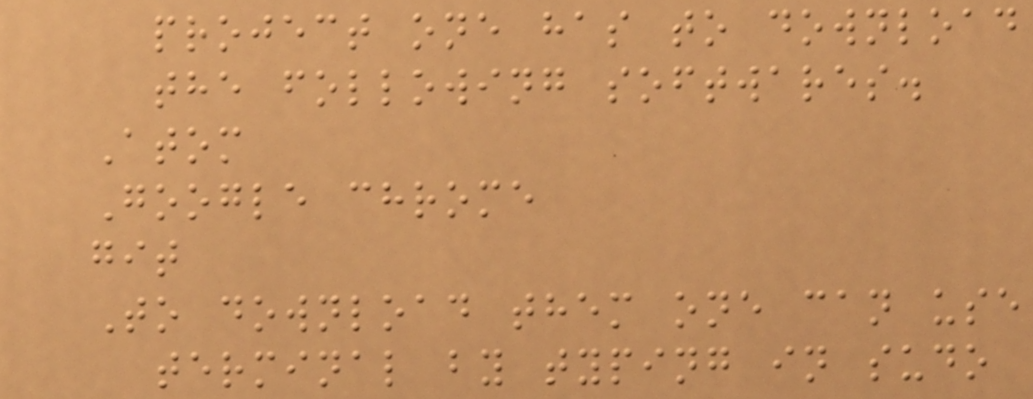project one has to download
the following softwares.
Atom
Google chrome
git
To download them one can use
terminal by typing in sudo
